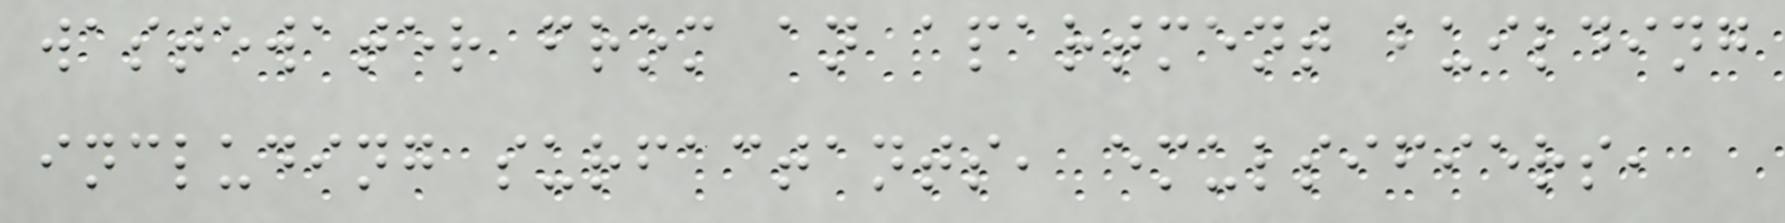wastewater from an apartment building
including surfactants, emulsifiers,
